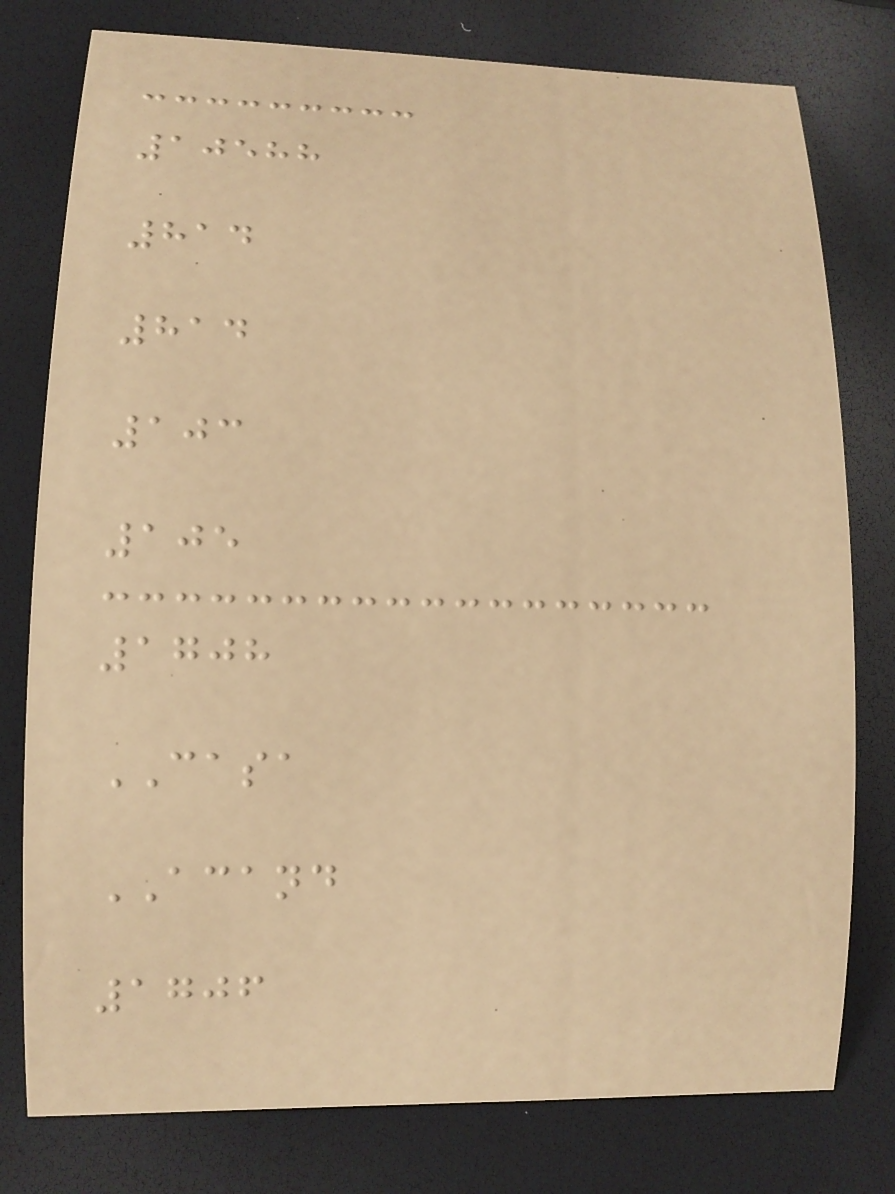10588
814
814
103
105
1708
CASA
ACAND
1706
